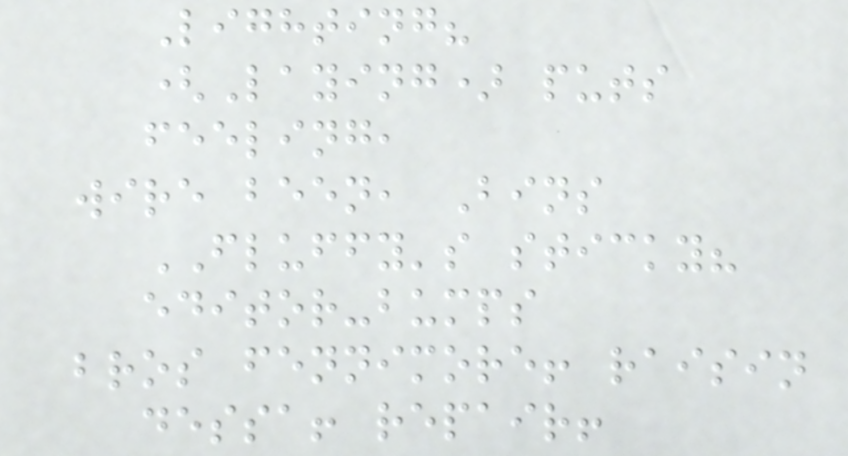Lighting?
(Laying) puts
feeling,
wire been, Bins
FLUFFY's sticky?
editor-bumps
bros fennimore! raisin
dessa! repair!
